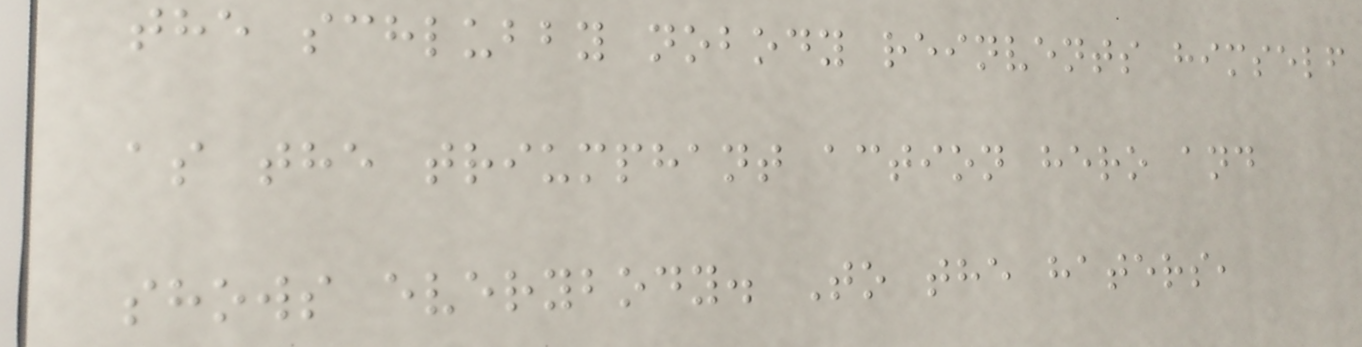the schlubby nobody reinvents himself
as the triumphant action hero and
shows everybody. To the haters,
